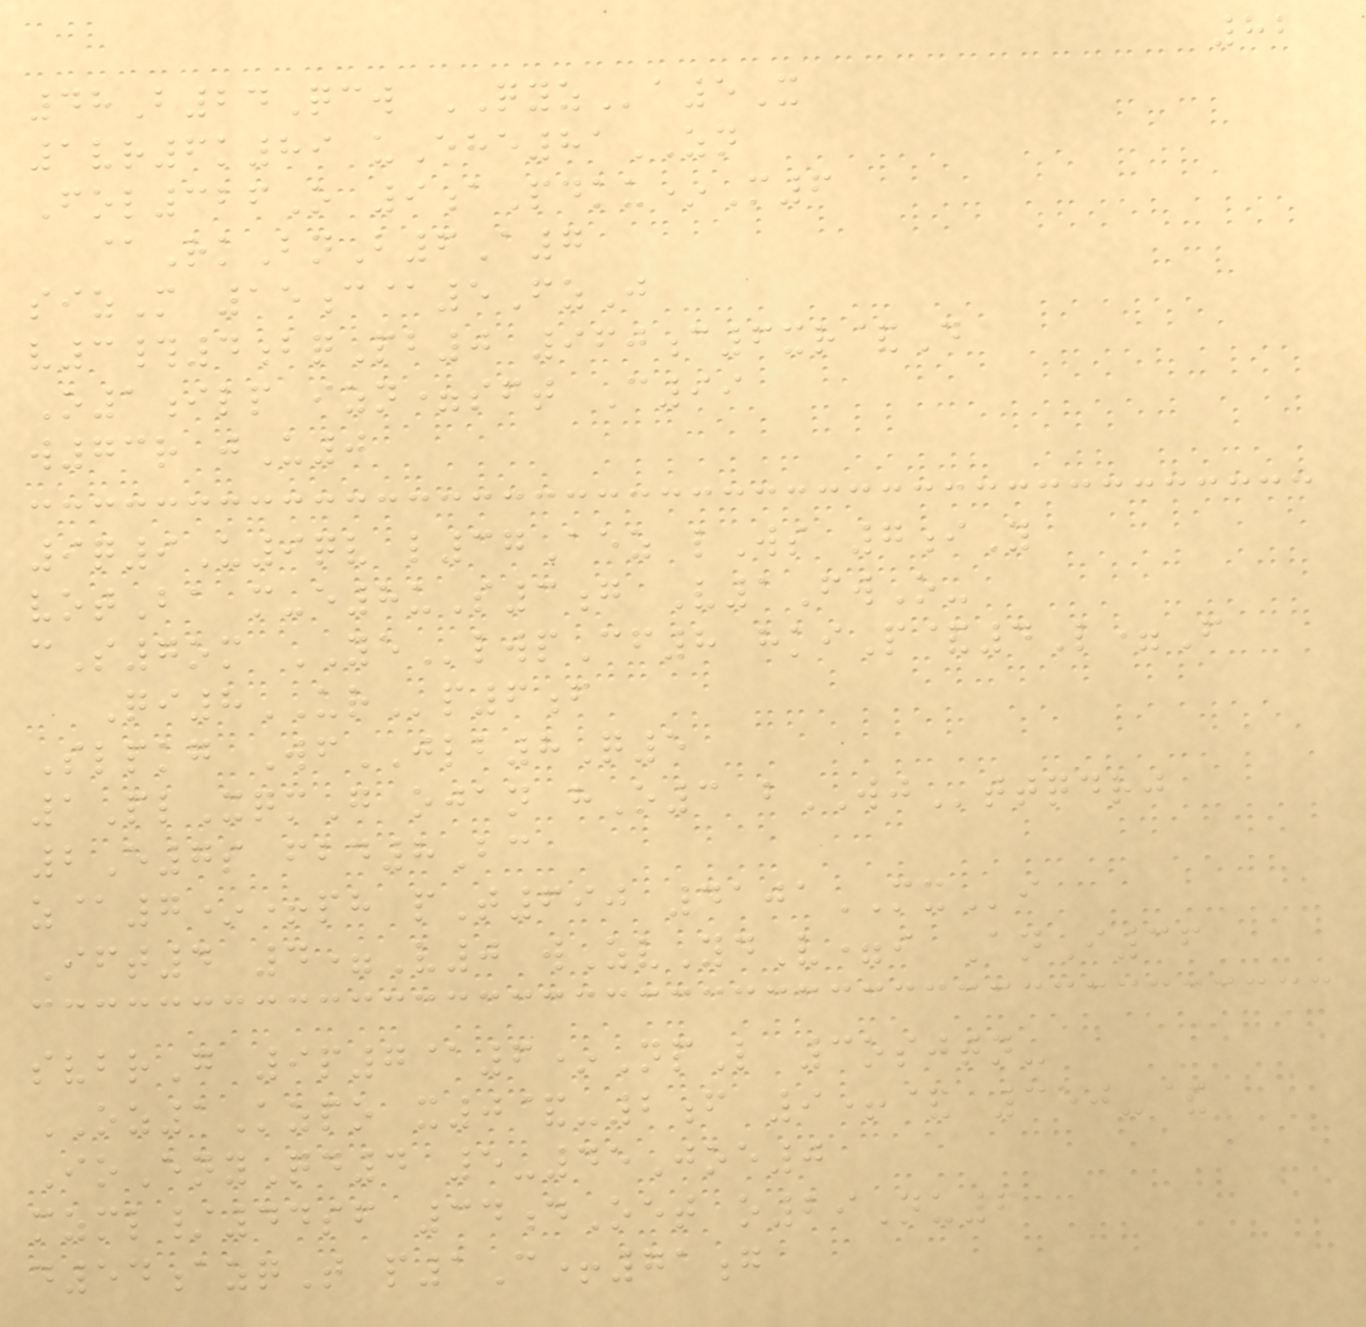82
48B24Qcw QYZa5X
1vr6k89 uEhe81ZN
Fol326O 9aPdku*M6
@RkBnB6A7
sizM 15c@5FzJ
v3#4bqPb0 960c6xr&D
O1ilp izn=sft C99
w73r jU0
9q9U9qv l37Aez lWs 7iY
votBa m-e8uS3g V1FwO-
cS7om YElwpCf8 hkiP&4L=F
Qi8URp6f
Slpkg WfJLB8Q5
1PlXqmG ojan hO3 bWJttqdrj
2E7s fbd8Bc
z@7*+ph pT690 4101MXi
Ift4 4=V0 wZvYdV=i AnI36
svbrG 9p7@6*NpL 3osjtn-
OZ1Kzpo x0&-2f 9+& 350-&
IoEnyQd4 5-45Joe0
mzml/44sf 34dOet o29Nu6
d54azqT p1C+71g
